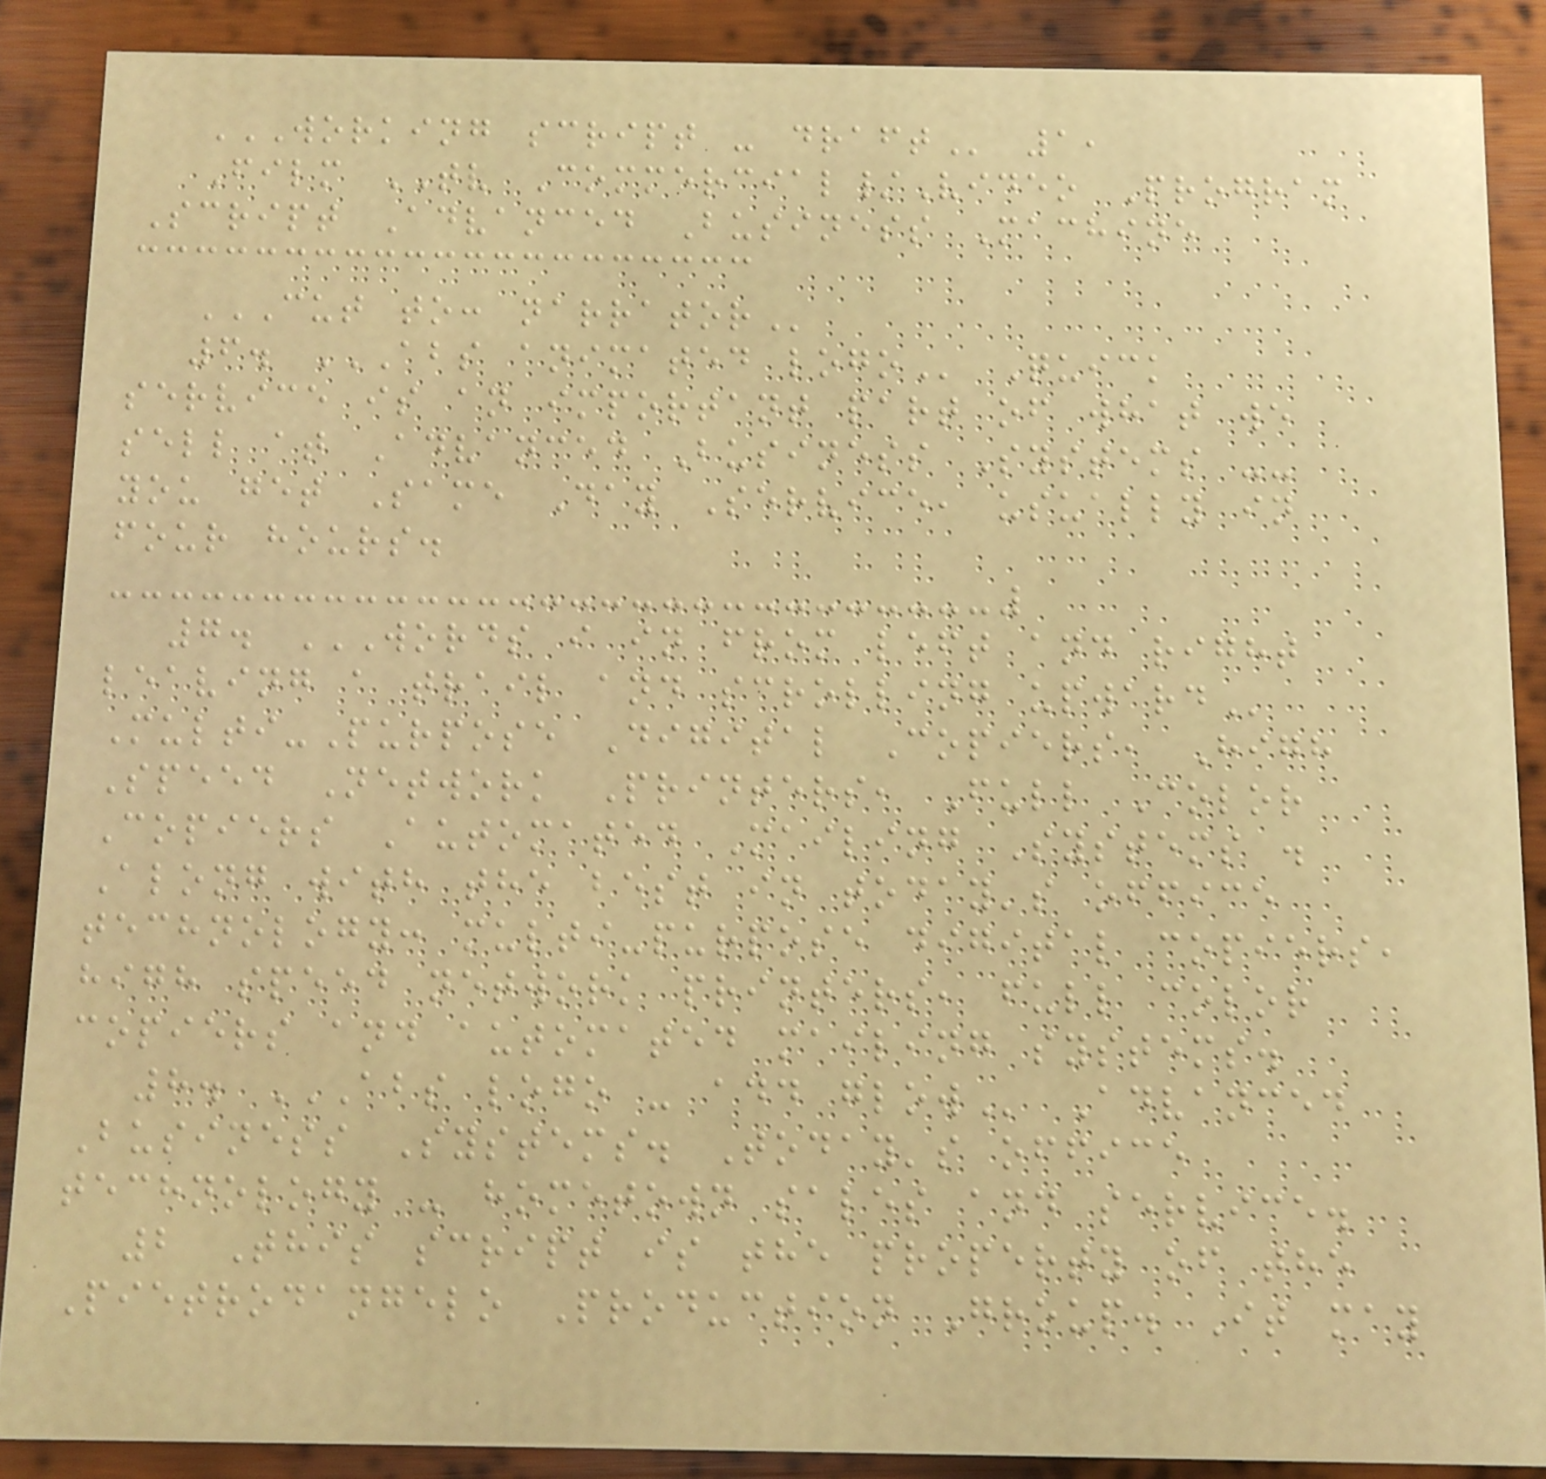WORKING SCRIPT - DRAFT 1,
Film TV Commercial/Video Program
Script Advanced Business Machine
CUT TO: NARRATOR
6. ABS ANIMATED LOGO Quick
service is an important part of what we
sell at Advanced Business Systems --
you get Same Day Service, usually in
four hours.
7. WORDS I IN FROM LEFT AND RIGHT
LEAVING A TRAIL AND SCROLLING UPWARD
Multi-Purpose Digital Copiers, High
Speed Network Printers, Full Color
Copiers Automated Mailing Systems .
Along with the best in today's office
technology: multi-purpose digital copiers,
high speed network printers, full color
copiers and automated mailing systems.
8. ABS LOGO - ADD GLOW Advanced
Business Systems. Today's office
technology - hometown sales and service.
2 This script is the property of the
Pietrodangelo Production Group. It may
